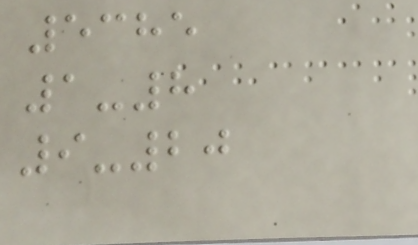5385
1-8
9-20
